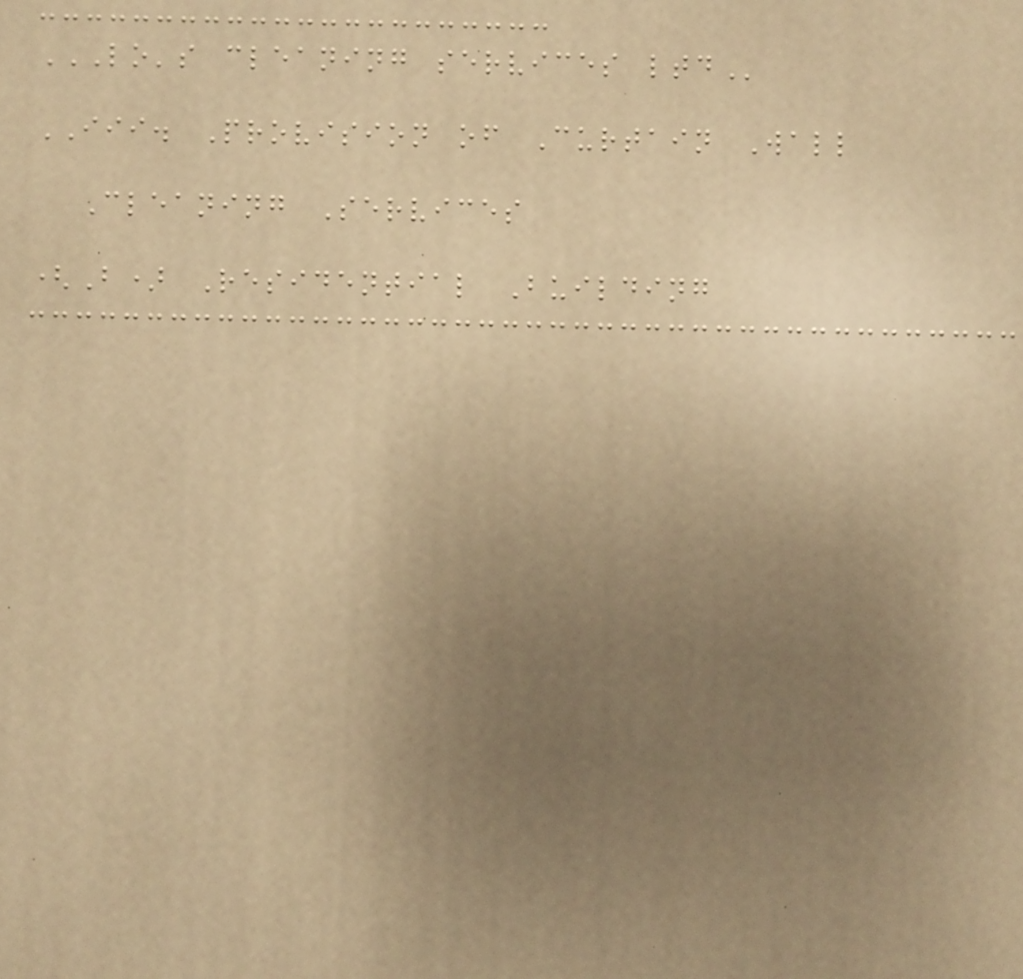LO'S CLEANING SERVICES LTD
III. Provision of Curtain Wall
Cleaning Services
(B) Residential Building
